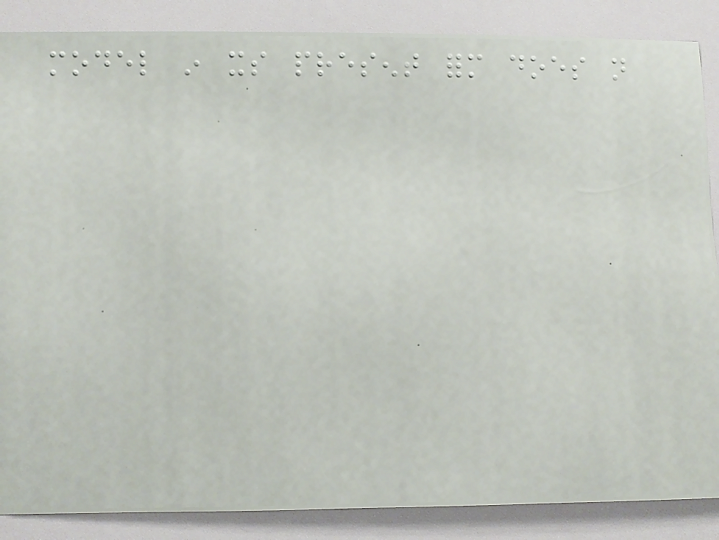model in its present form does not
